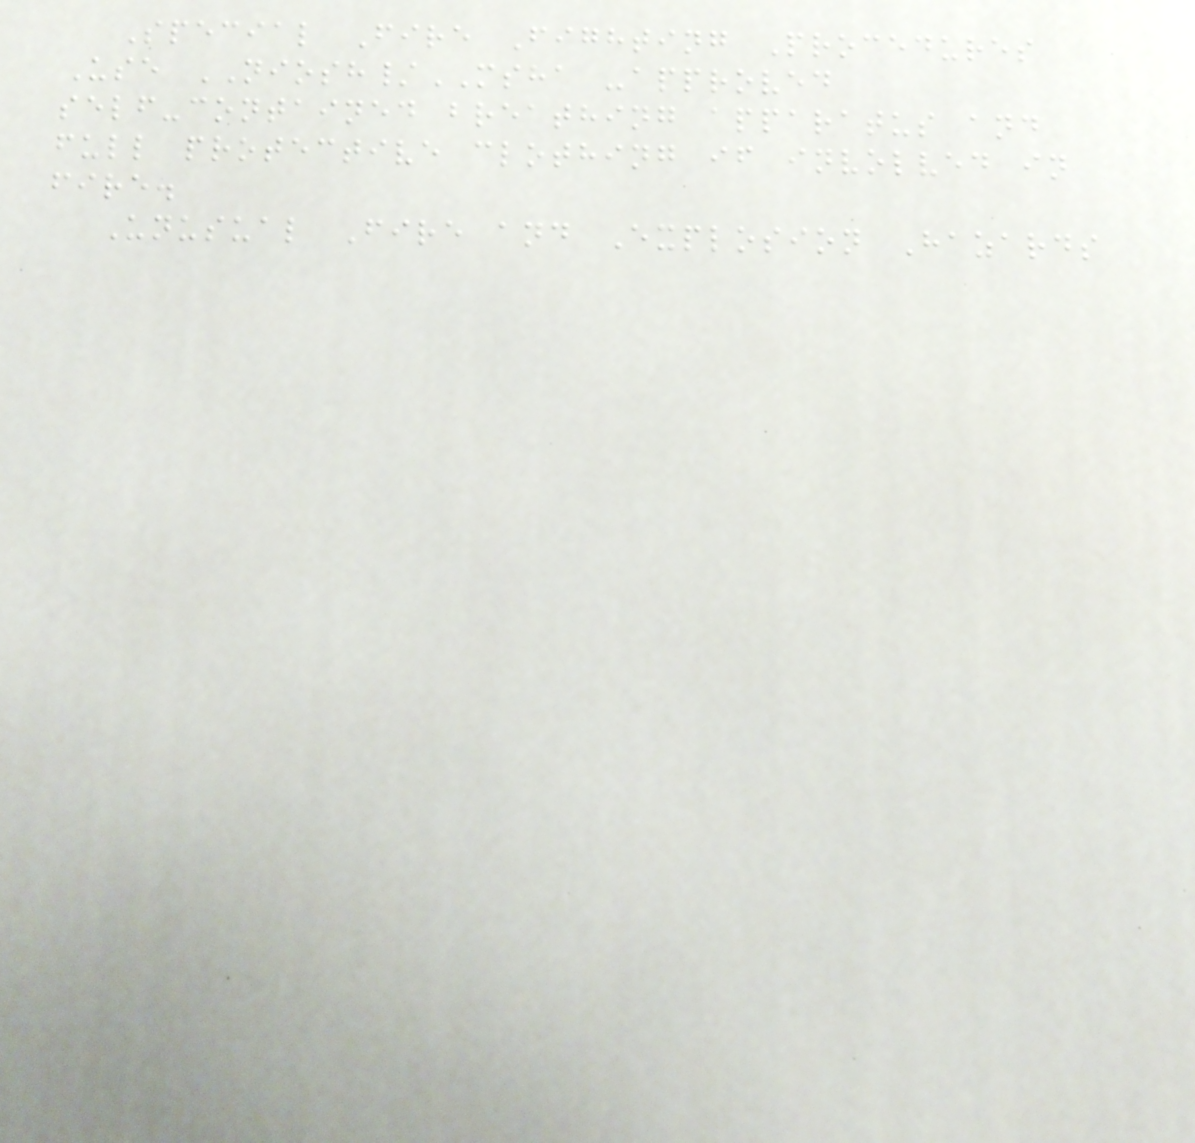Special Fire Fighting Procedures
Use NIOSH/MSHA -approved
self-contained breathing apparatus and
full protective clothing if involved in
fire.
Unusual Fire and Explosion Hazards
